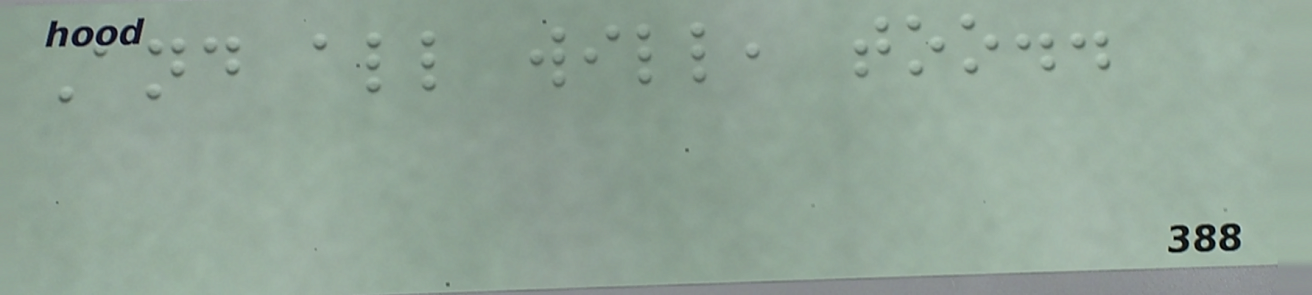And all will, too..
